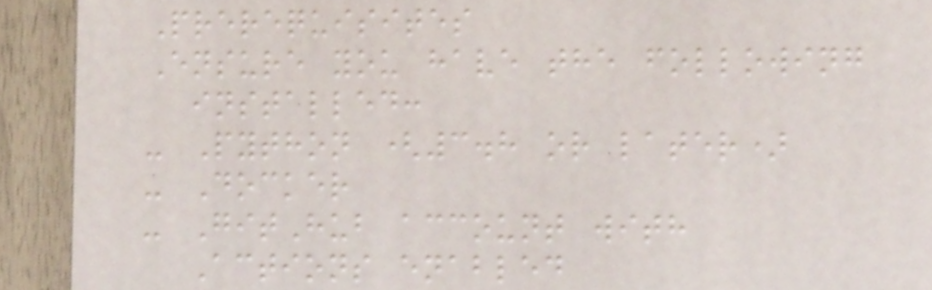Prerequisites
Ensure you have the following
installed:
- Python (3.8 or later)
- Docker
- GitHub account with
Actions enabled
